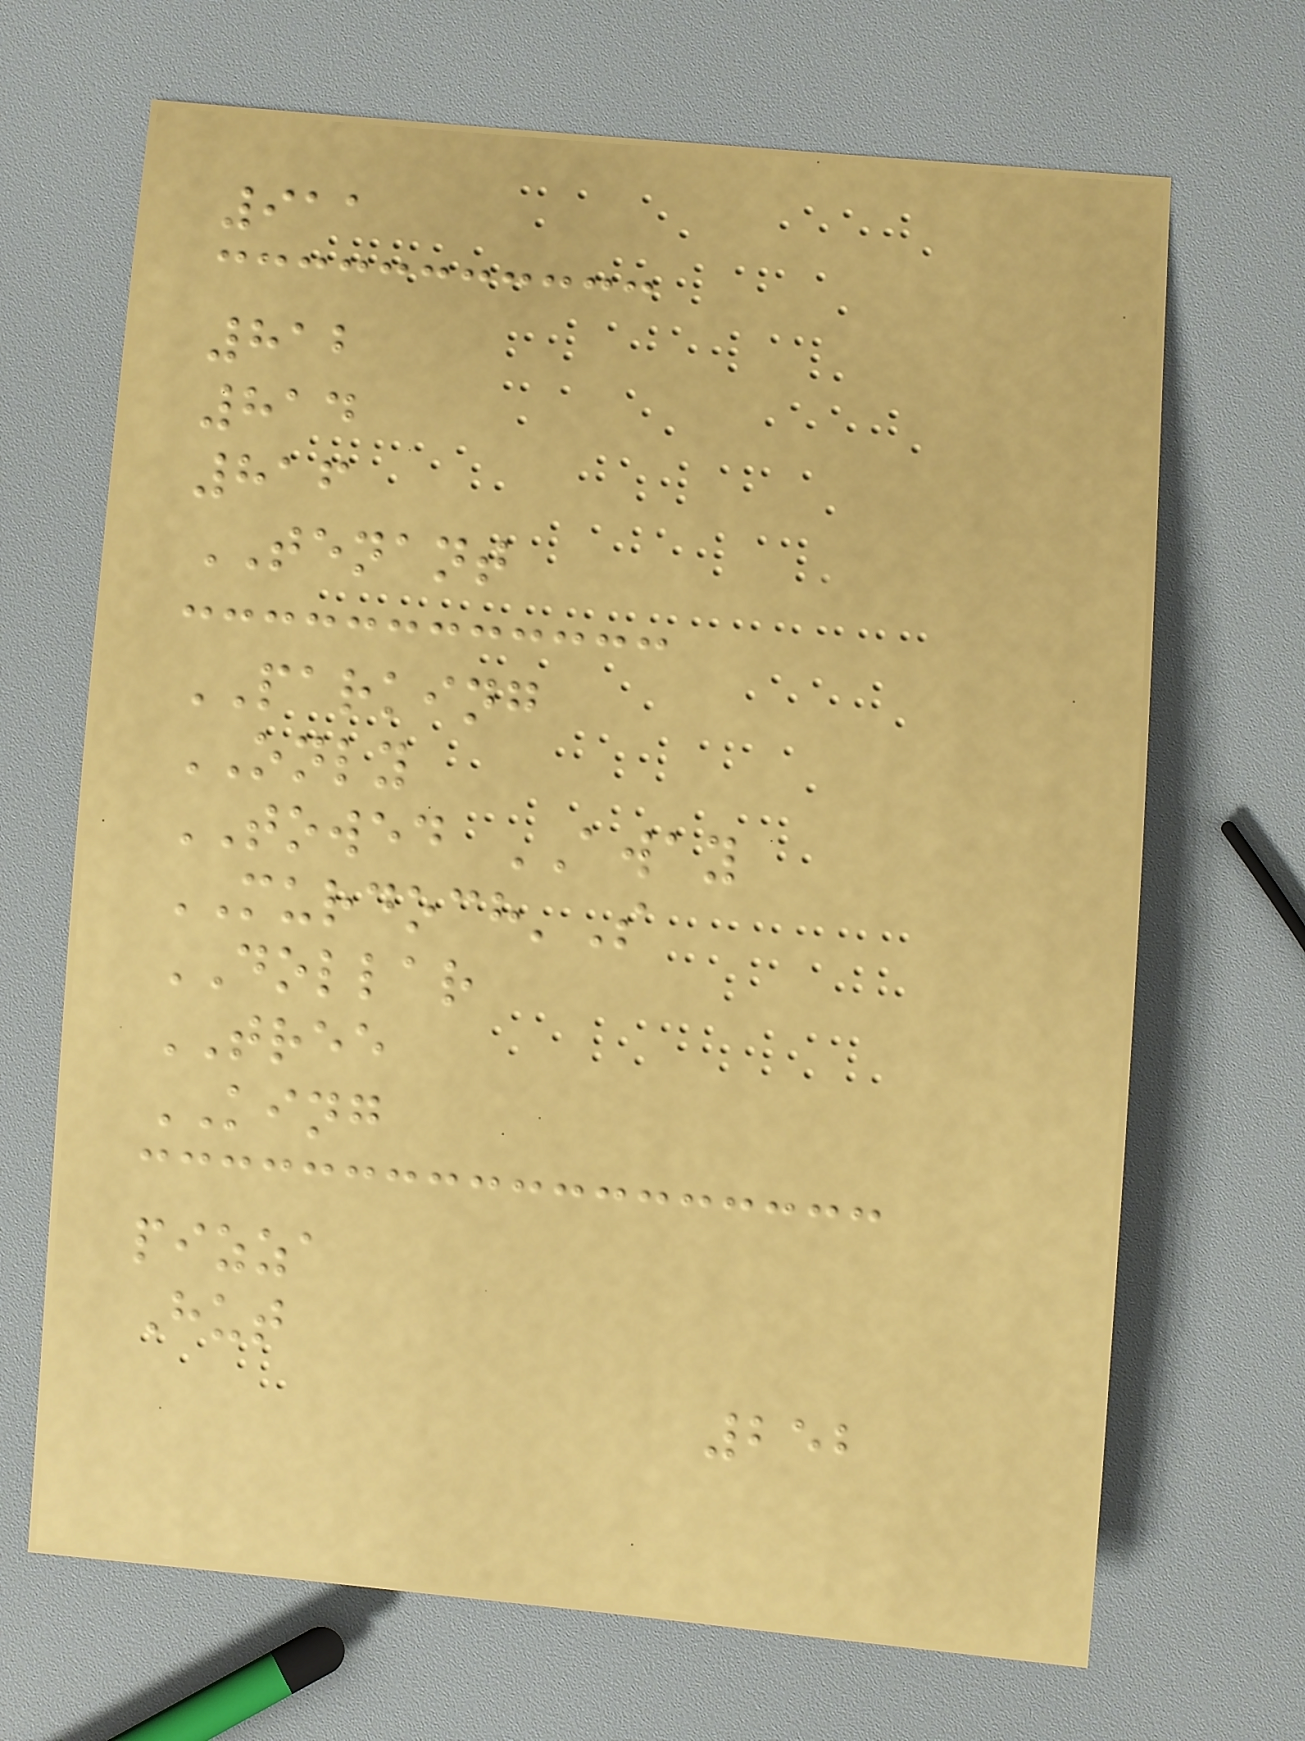911
812
814
816
TENANT
PARKING
ONLY
TOWED AWAY
MURDOCH'S
DOLLAR
TREE
KING
pizza
Hut
252
